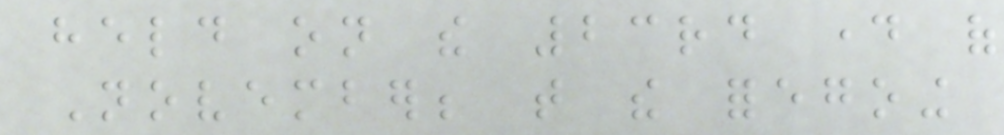held on the 23rd day of
November; that the foregoing
